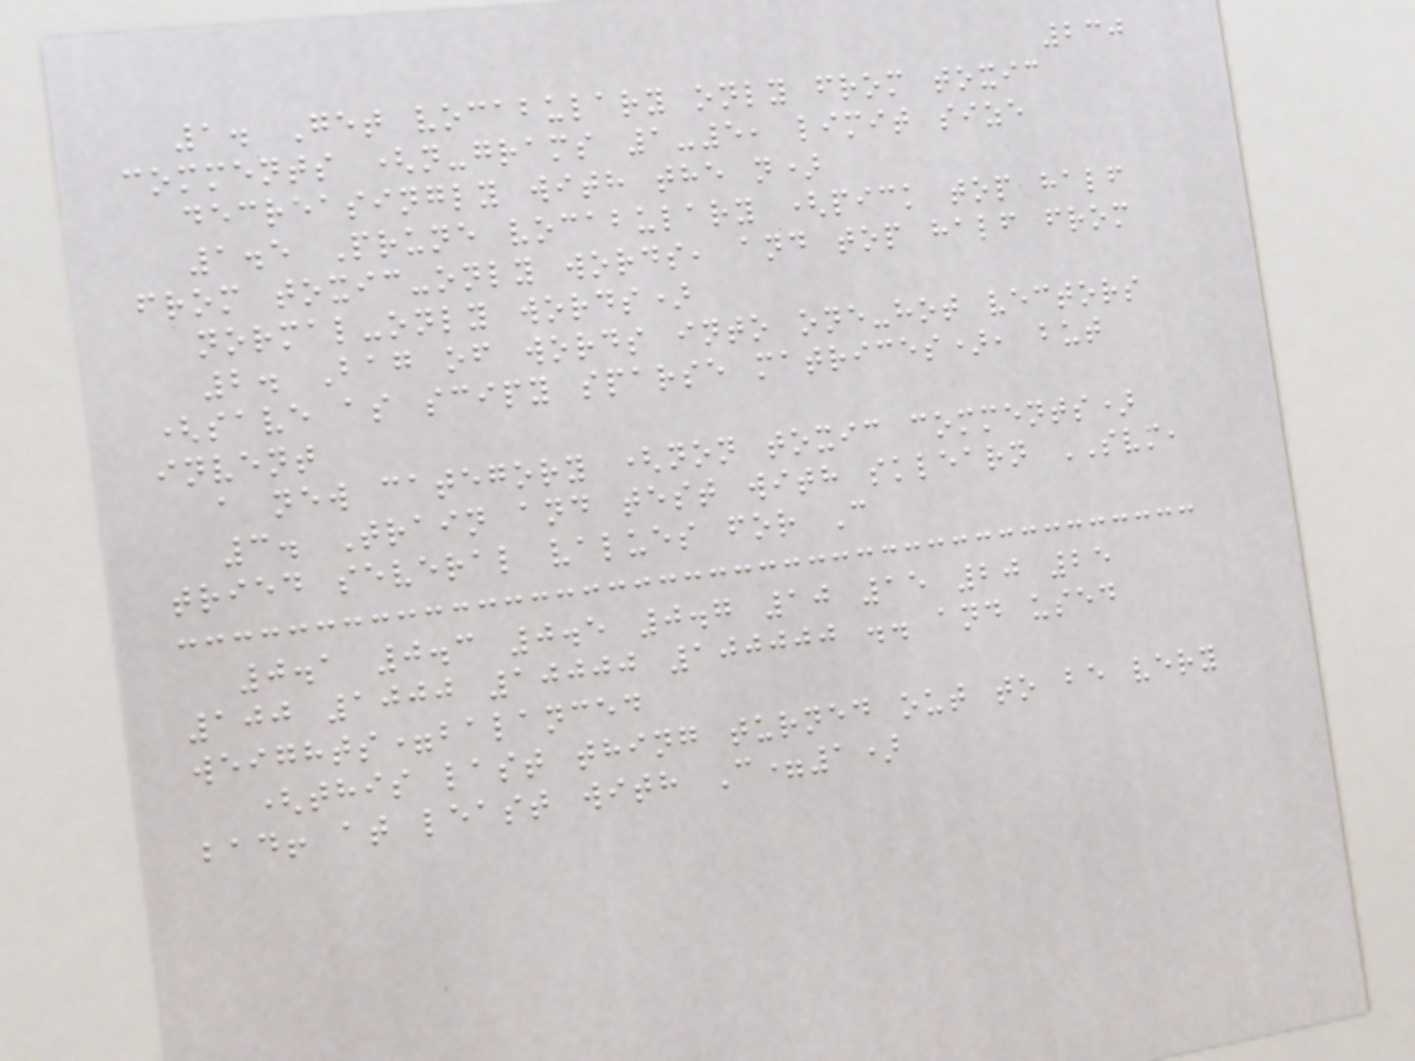230
1. Get vocabulary only from toxic
comments (n-grams 1-5, limit size
decreasingly with the n)
1.5 Prune vocabulary (pick top half
from toxic-only words, and top half from
normal-only words)
2. Bag of words into one-hot vectors
(save as scipy sparse matrices), but
invent
a new category (non toxic comments)
3. Train and test with sklearn SVM,
tried several values for C
0.1 0.3 0.5 0.7 10 15 20 25
100 1000 10000 100000 .. and used
weights=balanced
(this last thing turned out to be very
bad! at least with C=1)
